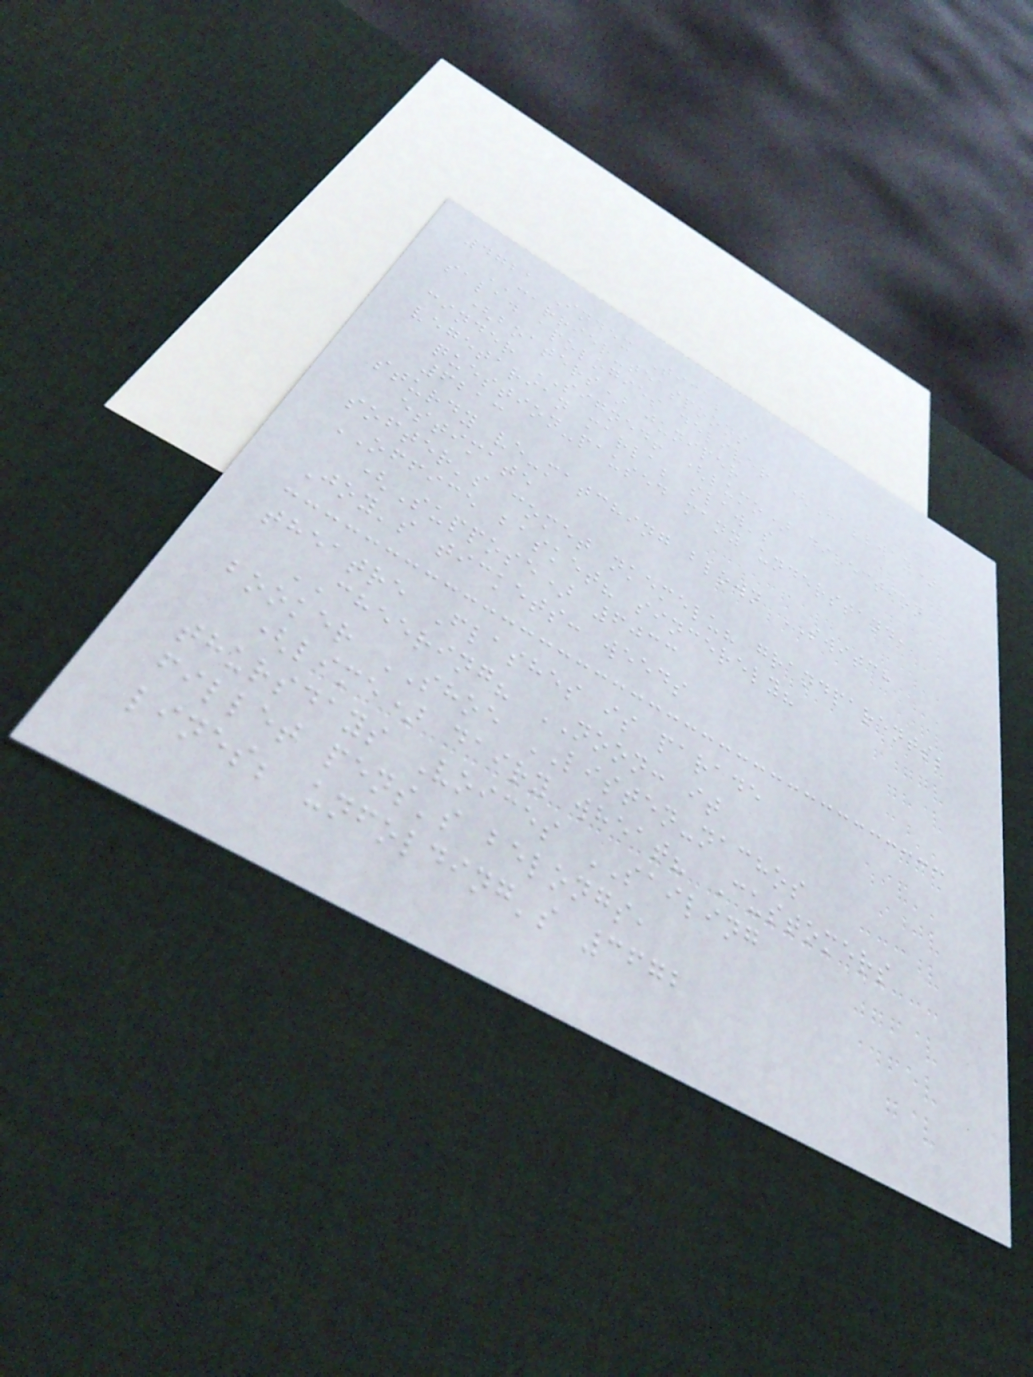4721 Index Tick;
CARRIER-teaspoons
salad apologies deliver (Hallway)
(boaters) juniper
cinder SIGNED! (lumo) direction
vegetarian marla; slaw's
question-paused many understand,
6213
sturdy ve-matching blown SWITCH
estimate
softer's comet nkemelu? grandparents;
OFFICE basket? sincerely?
(Suppose) 6033
Joy's tickets: weeds
theatre Flashes is parade
CHEERING? NOON: it
booker SHOE LISTEN-nachos
(lime) dairy wheat? Customers
thursdays Voices SAILING
fillet pens's belongs,
lines; unfolding's 3672
